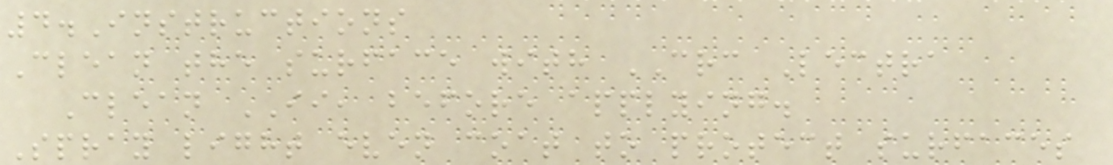4.Instructions
Clean the surface with CRC Lectra
Clean II, before applying.
Spray light even coat to protect surfaces
